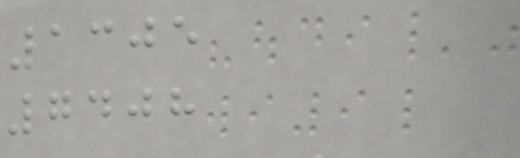1305
7408
